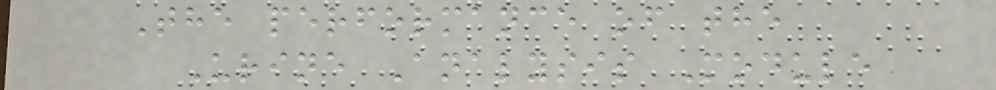The performance of the
Urine Analysis Module
